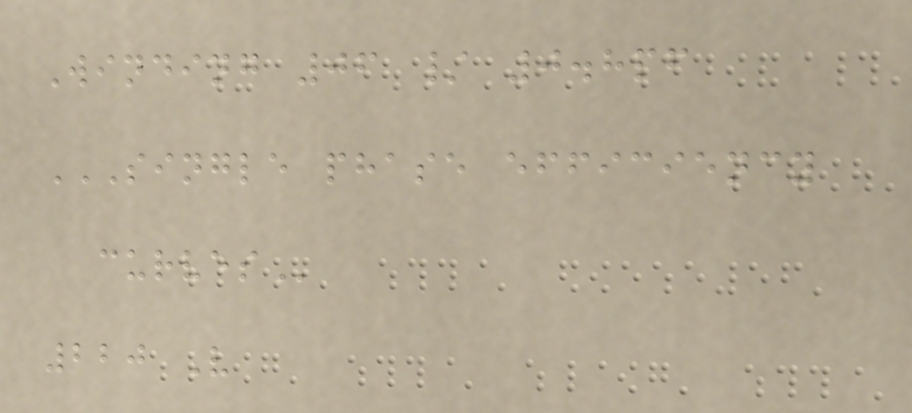Winding 06 / 0.8pf
SINGLE PHASE EFFICIENCY
CURVES
220 V
